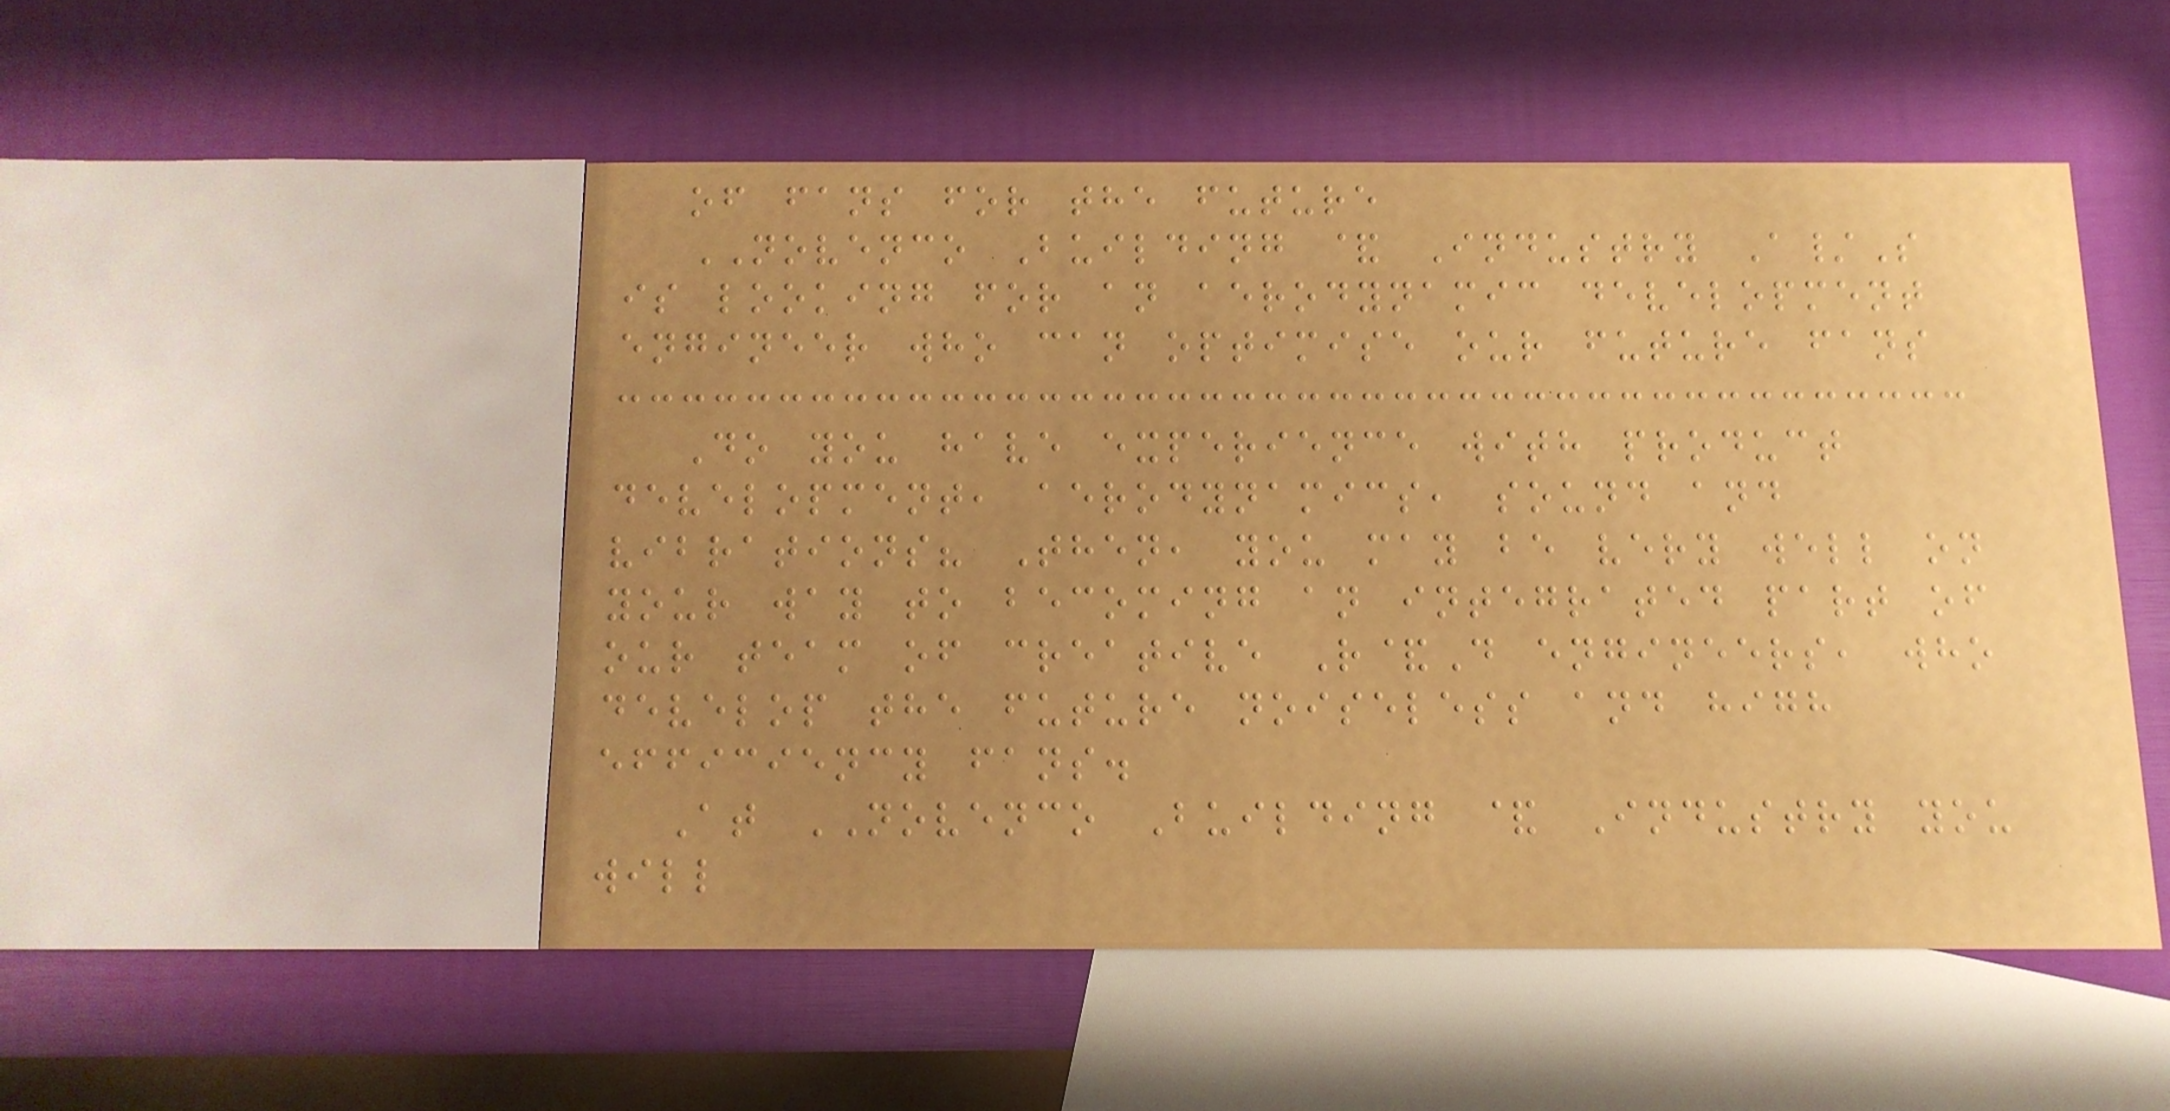of fans for the future
NOVENCO Building & Industry A/S
is looking for an aerodynamic development
engineer who can optimise our future fans
Do you have experience with product
development, aerodynamics, sound and
vibrations? Then, you may be very well on
your way to becoming an integrated part of
our team of creative R&D engineers, who
develop the future noiseless and high
efficiency fans.
At NOVENCO Building & Industry you
will
